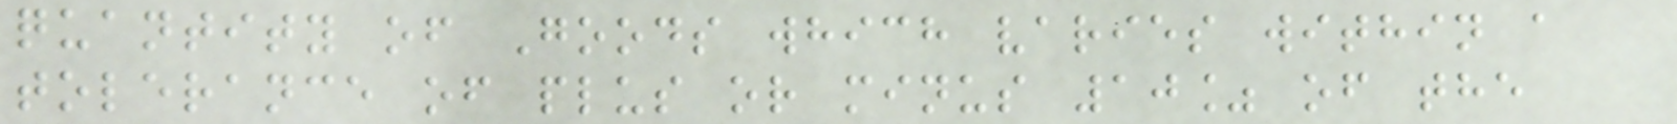quantity of Goods which varies within a
tolerance of plus or minus 10% of the
